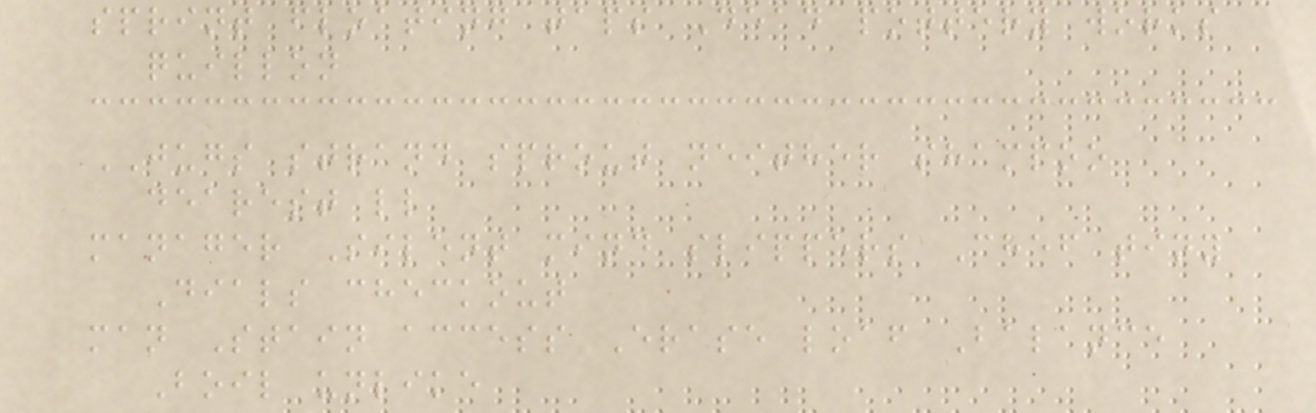sprint floating taps Dead pottery works
quillon
JUGS strand sprout neither shampoo
dearest ll
manager Silent mind slippers Chef tiny
Dials checkout
man Stain access Erase loaf Balance
Boil unlike
